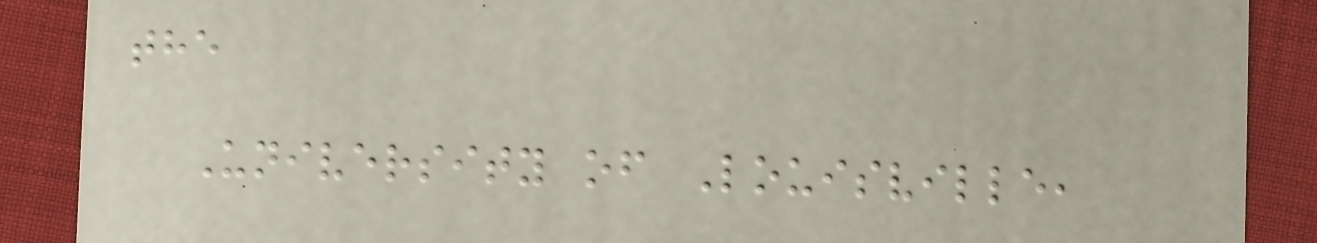the
University of Louisville,
